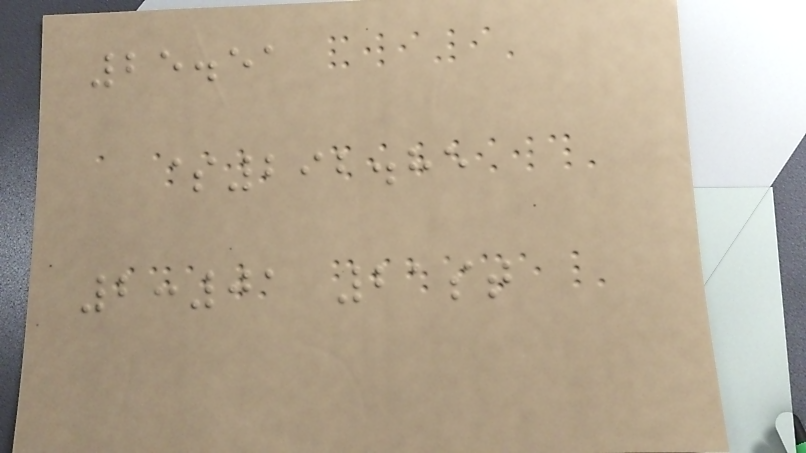25.51
$292.85
2:01 21st
